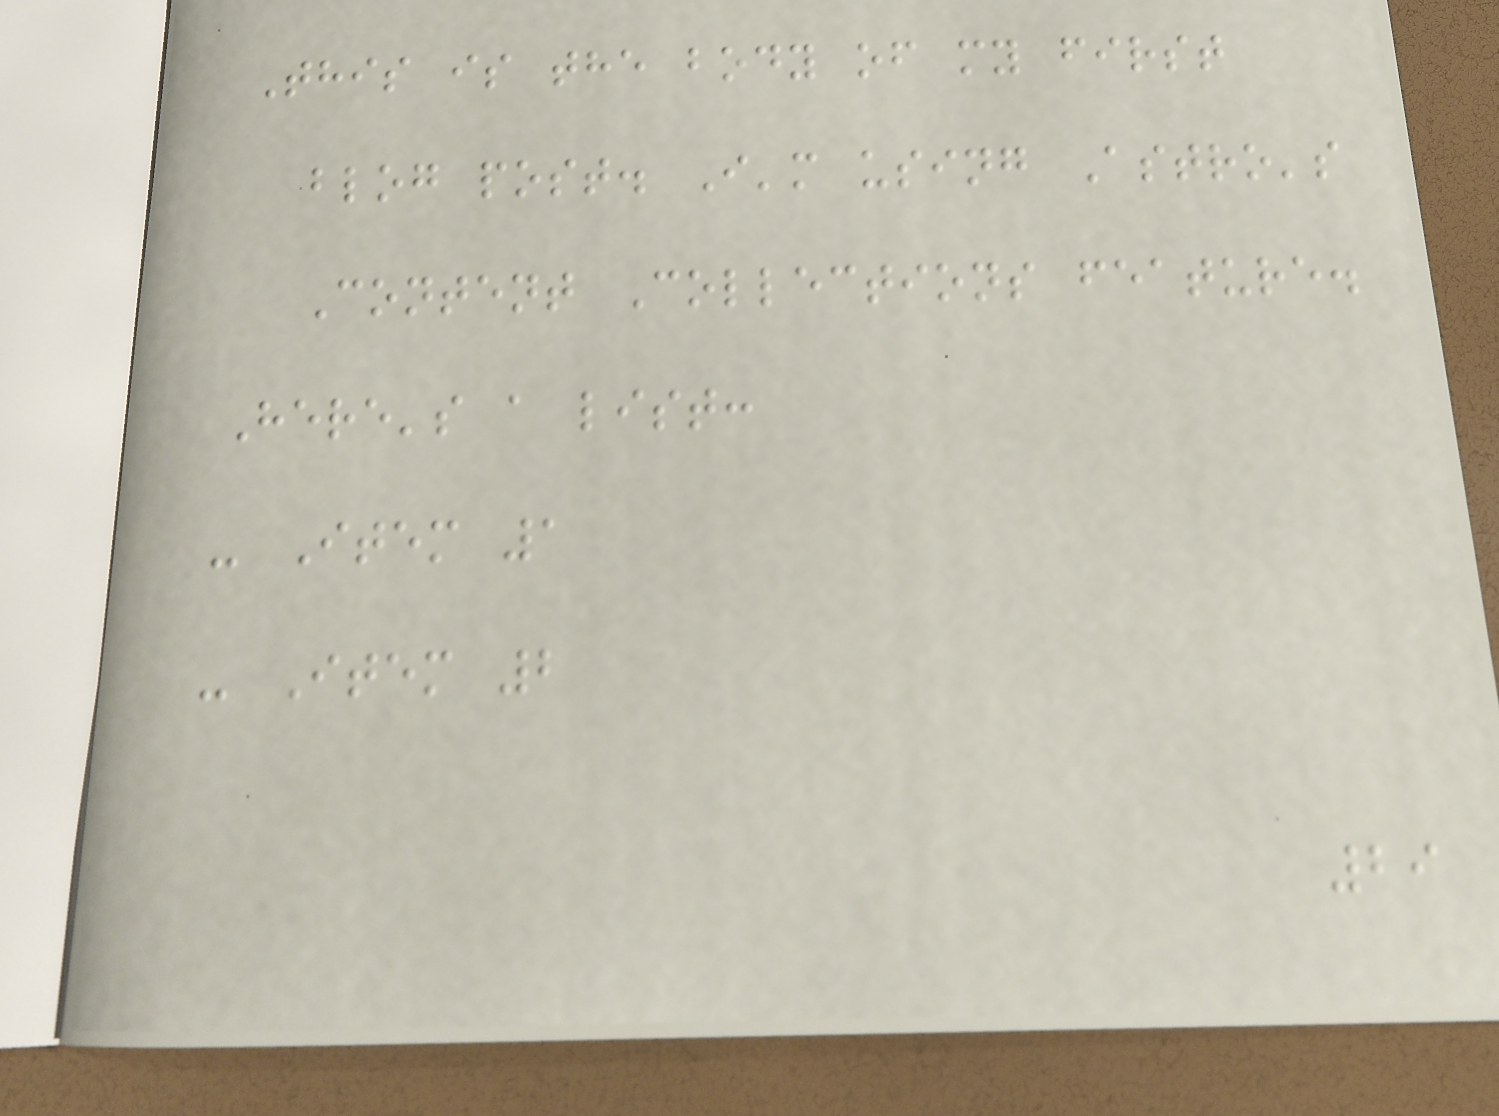This is the body of my first
blog post. I'm using Astro's
Content Collections feature.
Here's a list:
- Item 1
- Item 2
29
